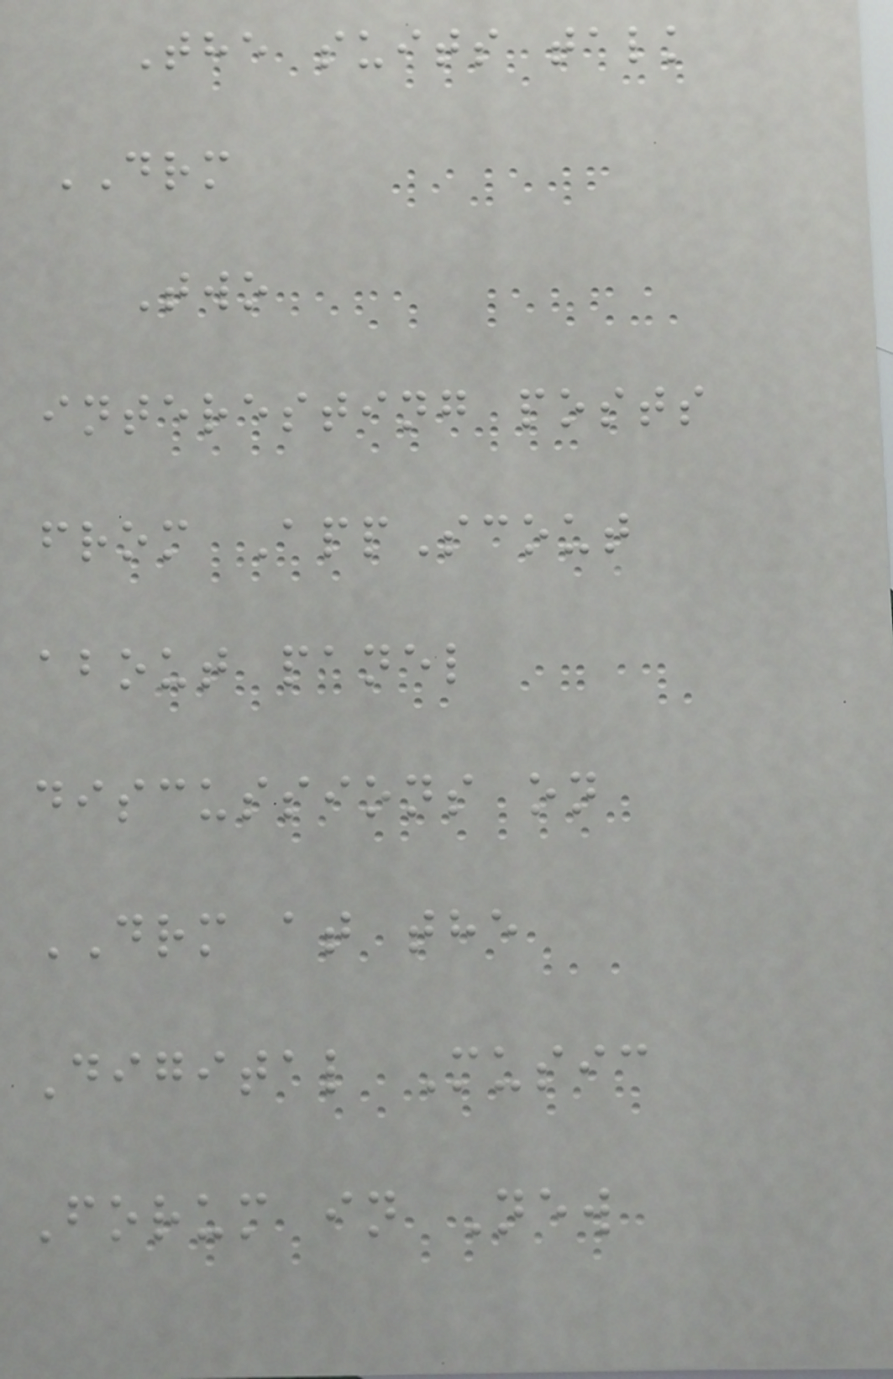The suits talk
DRM
Two
interesting posts
from AppScout
about panel
discussions on
DRM at the
Digital Music
Forum in New
